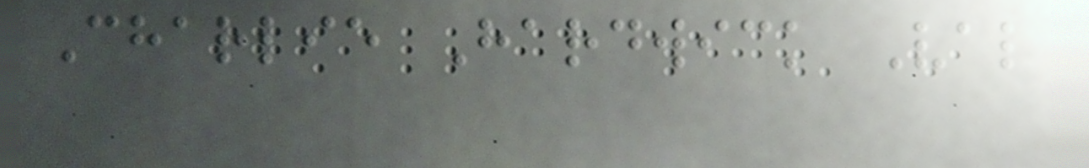Charlie Hardwick Val
